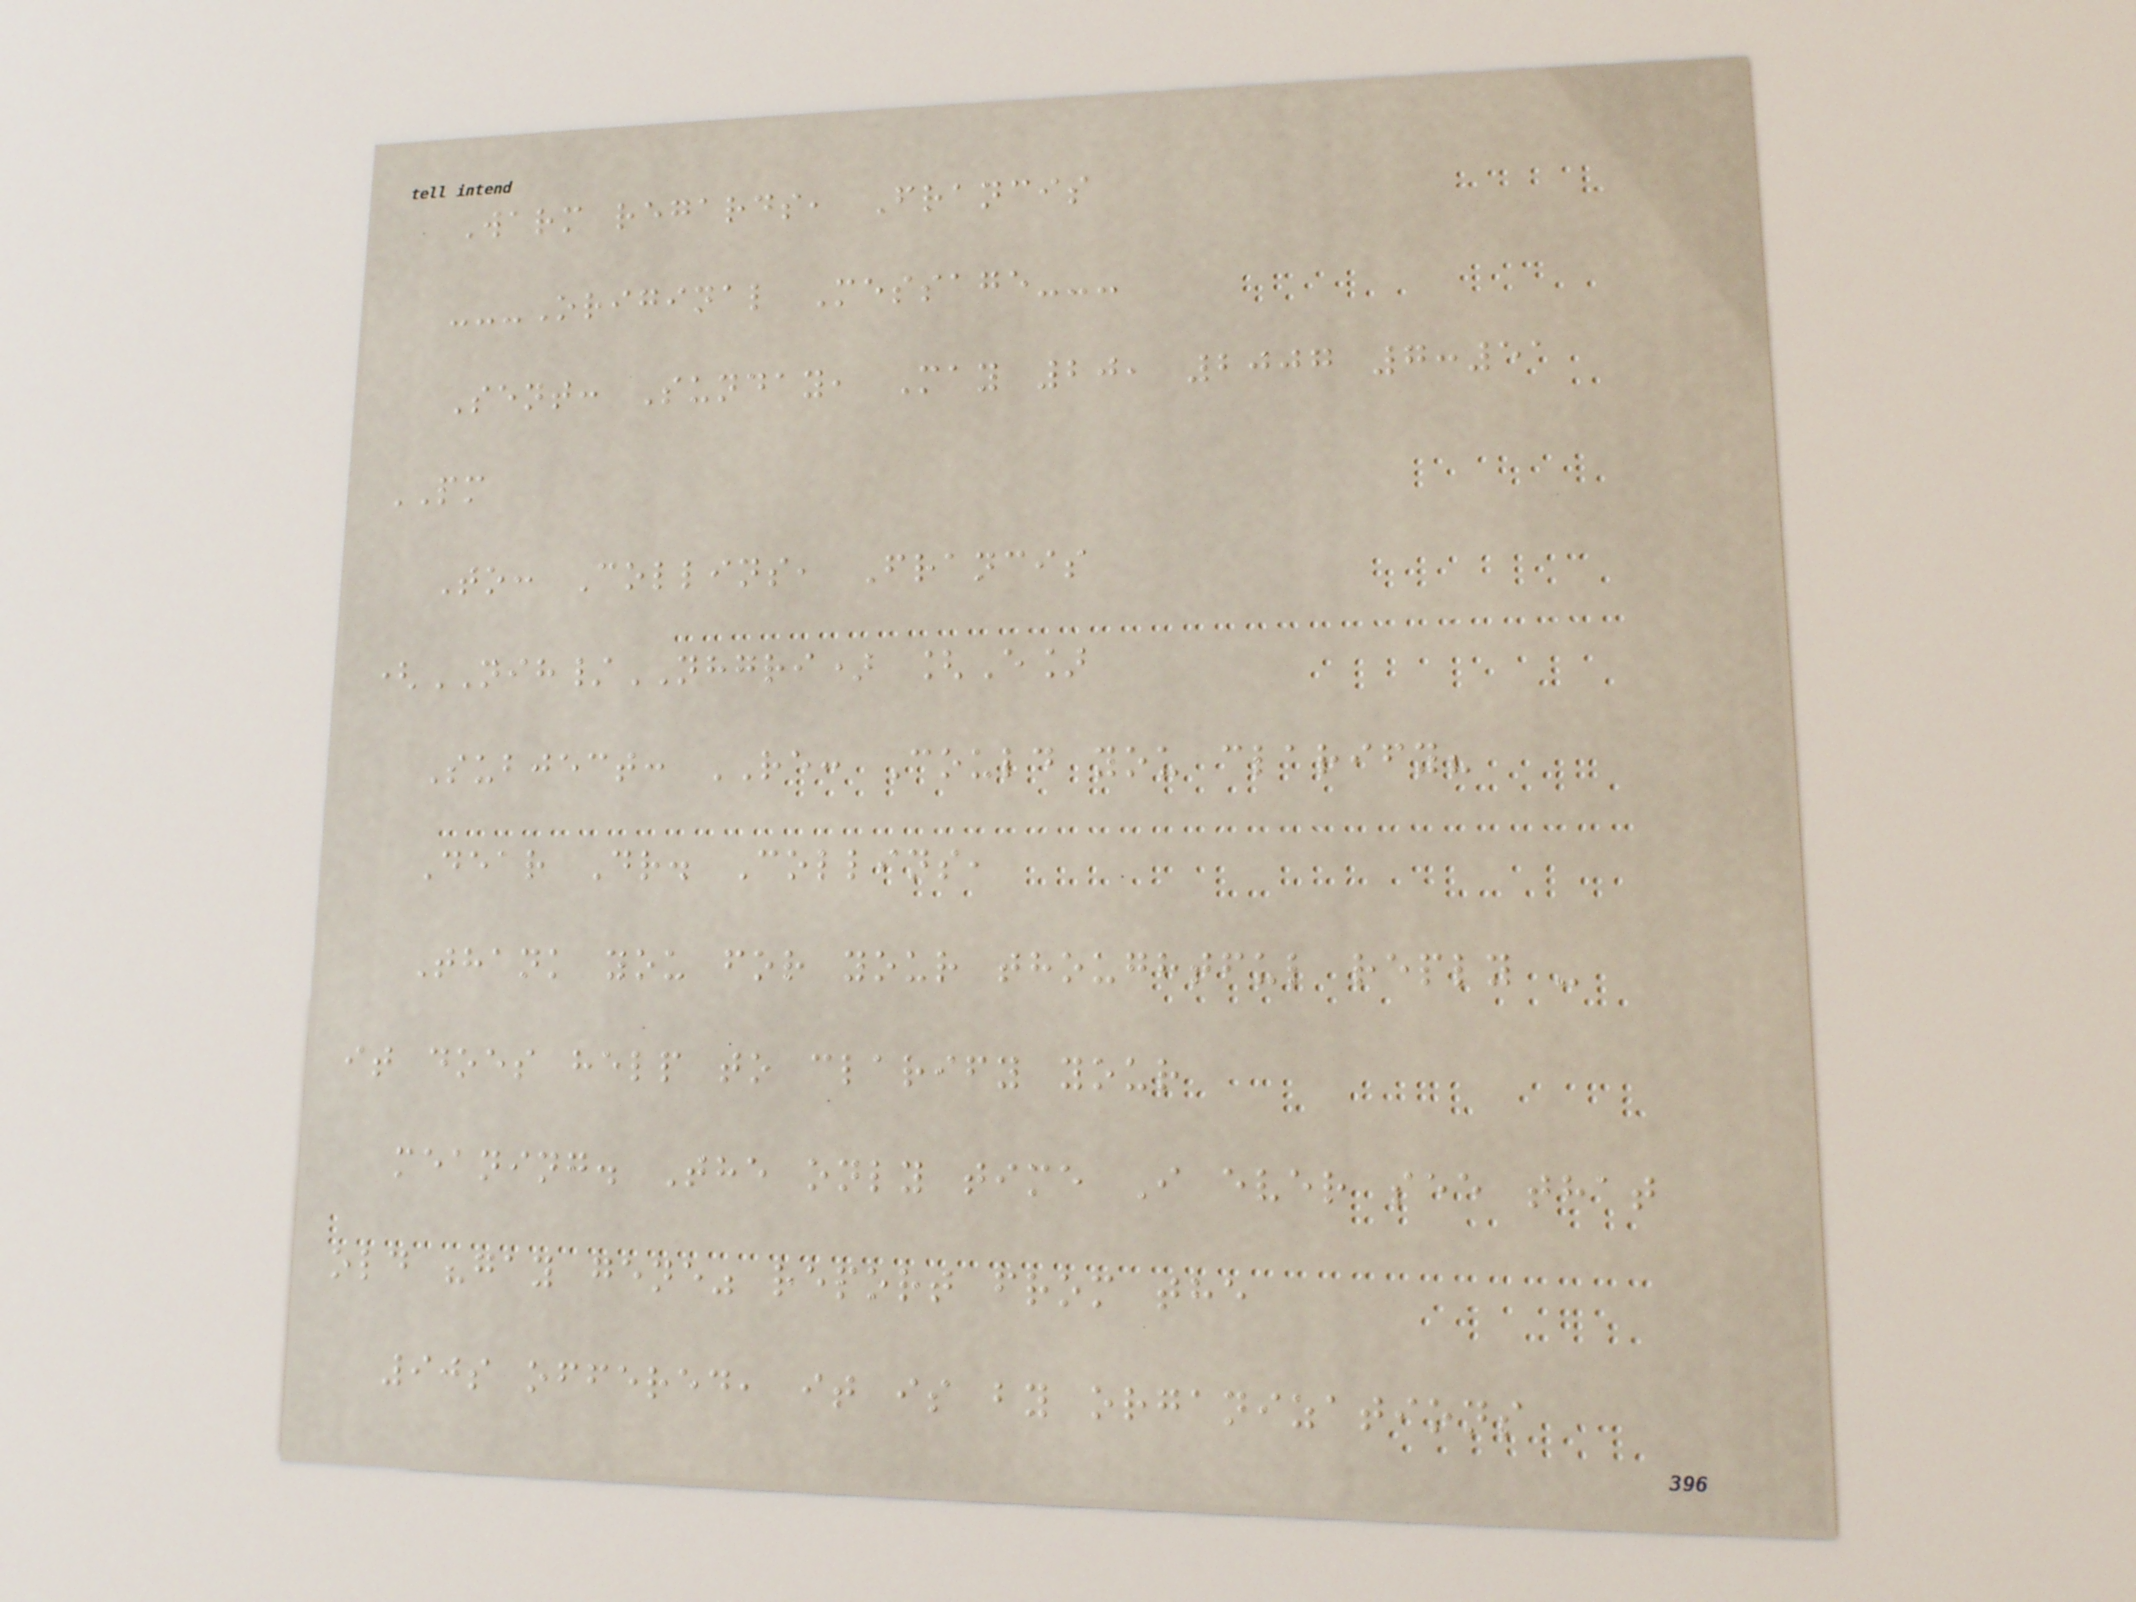Warm regards, Francis
---Original Message---
Sent: Sunday, May 20, 2007 7:51
PM
To: Collins, Francis
(NIH/NHGRI) [E]
Subject: RE: Could you clarify?
Dear Dr. Collins,
Thank you for your thoughtful reply -
it does help to clarify your
meaning. The only time I ever see that
old "gay gene" report from the
90s offered, it is by organizations
